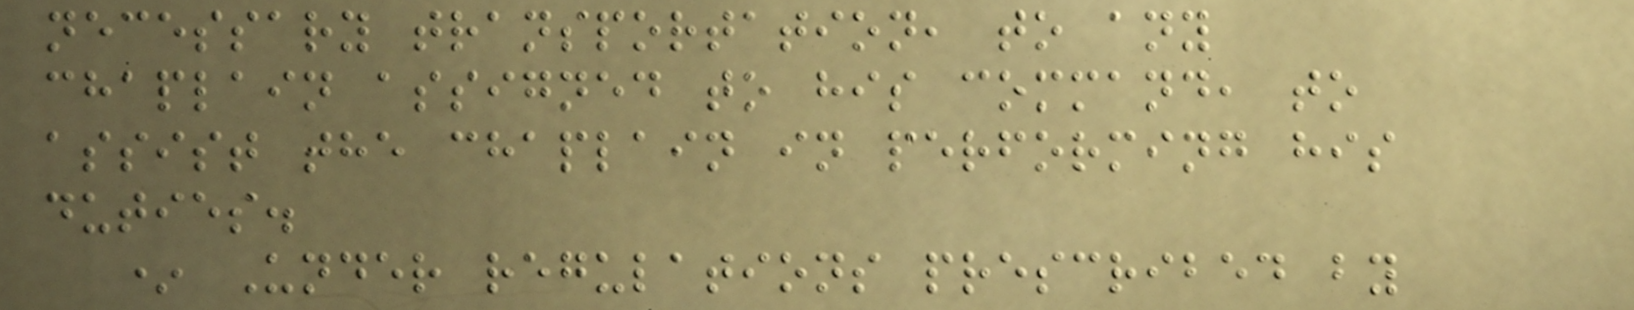necessary transportation, to any
chaplain assigned to his command, to
assist the chaplain in performing his
duties.
* Under regulations prescribed by
